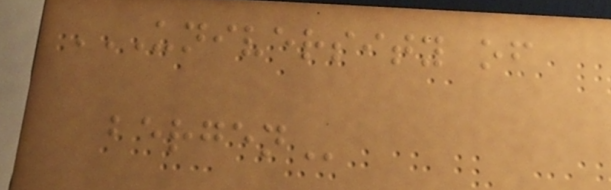UNIVERSITY OF
BERGEN
